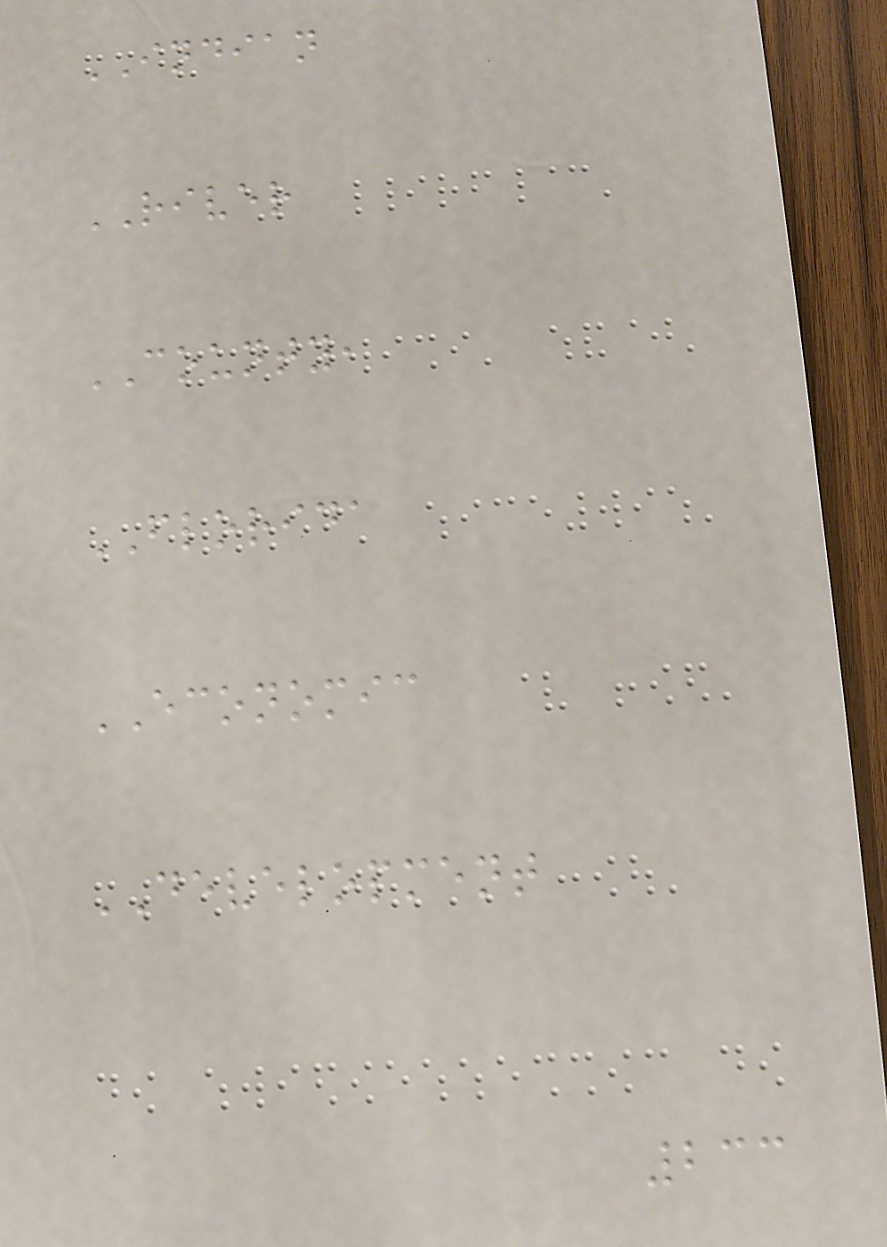INDIAN
RIVER
COUNTY,
FLORIDA
ECONOMIC
DEVELOPMENT
233
